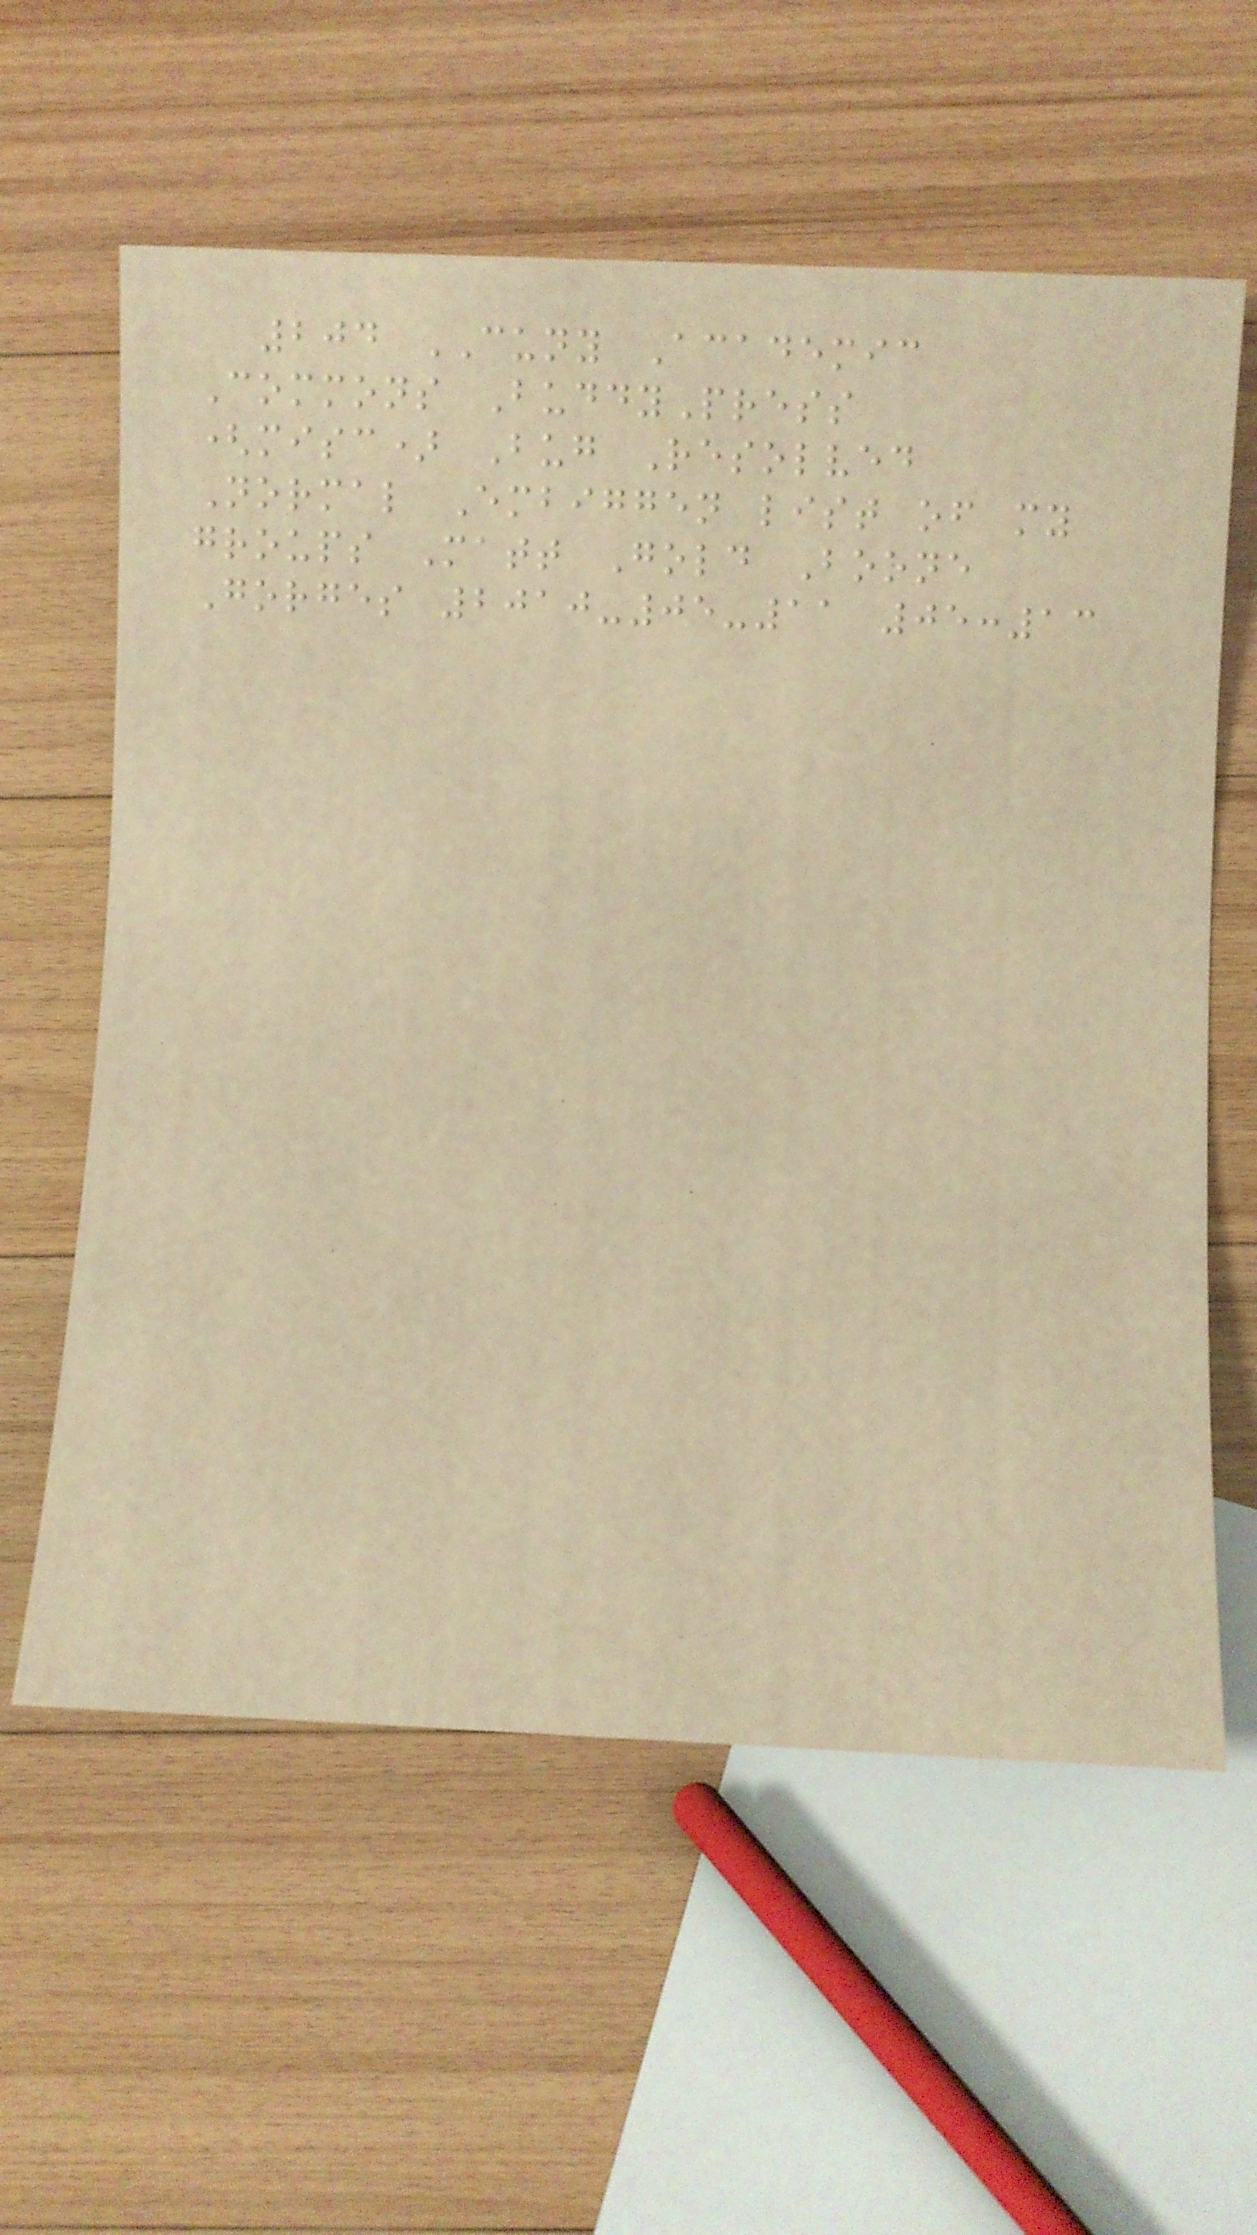204 CUNY Academic
Commons BuddyPress
(misc) Bug Resolved
Normal Embiggen list of my
groups Matt Gold Boone
Gorges 2010-05-11 05:13
